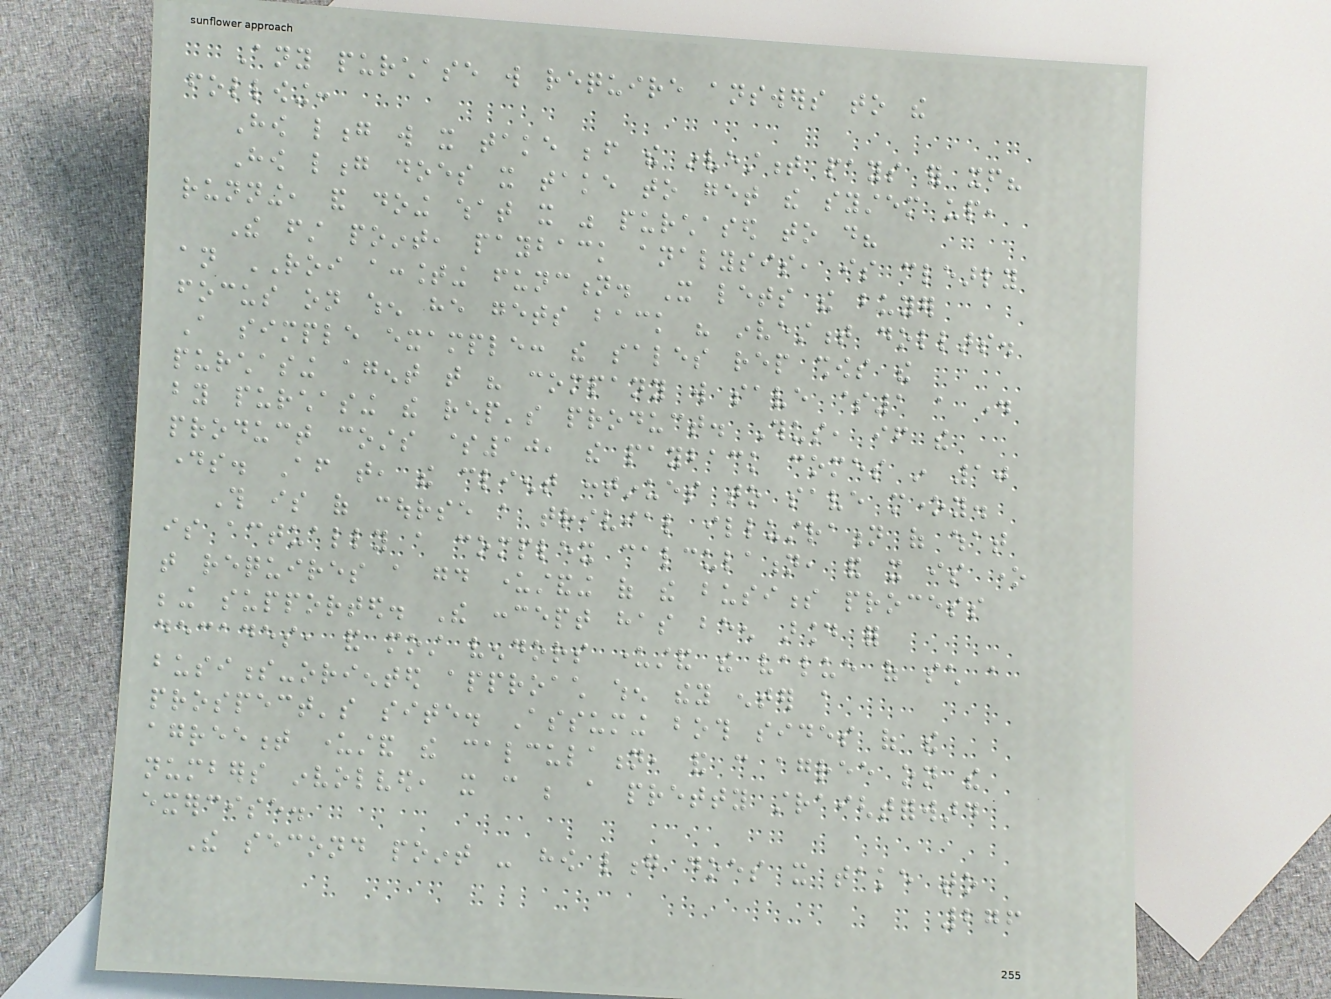Any purchase will require answers to the
following:
How long will it take before the investment pays for itself?
How long does it take to get the system up,
running, and doing what it was purchased to do?
The first point, payback analysis, is clearly
an ROI accounting function. It lets the buyer
focus on when he gets back his investment dollars.
A simple example: the sales rep shows the
purchasing agent that his company will save $1 a day
by purchasing the rep's product. Thus, if the
product costs $10, the payback comes in 10
days. After that, the client continues to save money.
This is of course a trivial illustration of what
is actually a complex calculation, and it is one
that requires a good understanding of the business process
being supported. The concept has been around for
decades, and most vendors understand the value of such a
business-oriented approach when they enter a
prospect's site. Assuming both sides of the
agreement understand the calculation, and can agree on the
numbers involved, it can be a pretty straightforward
exercise.
The second point - how long does it take to
276
